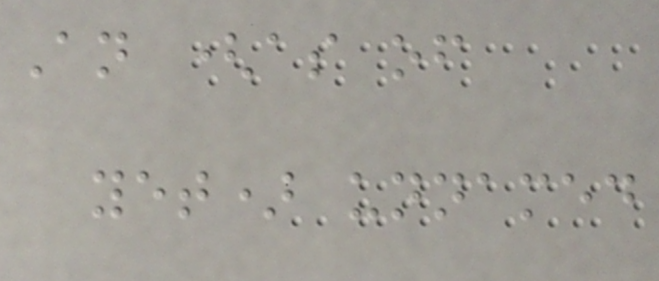An (as of
yet) unnamed
